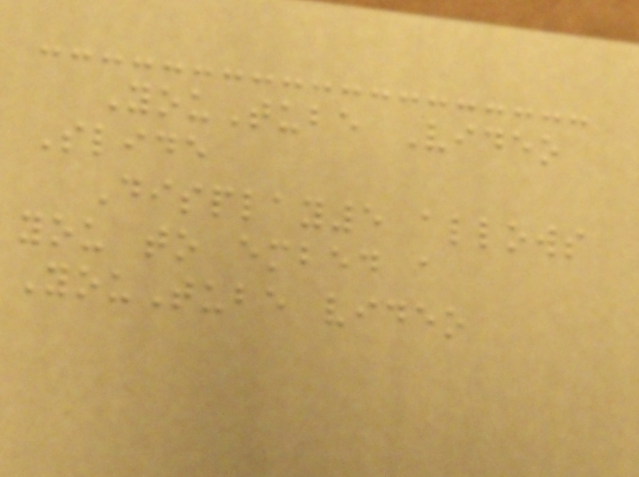YouTube Video
Slide
Display5 allows
you to embed a
YouTube video
